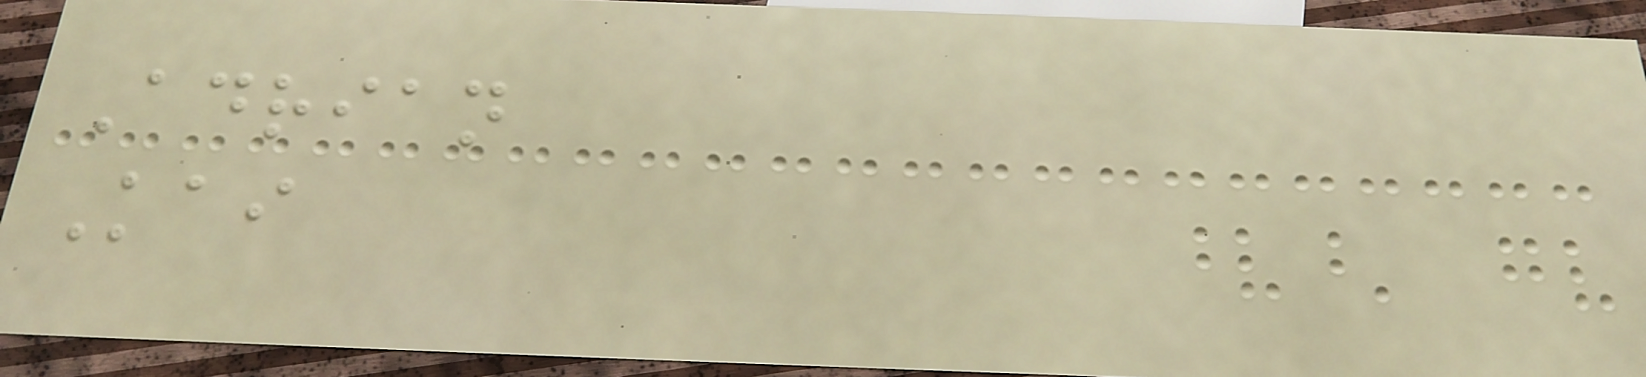Adrian
Kai
